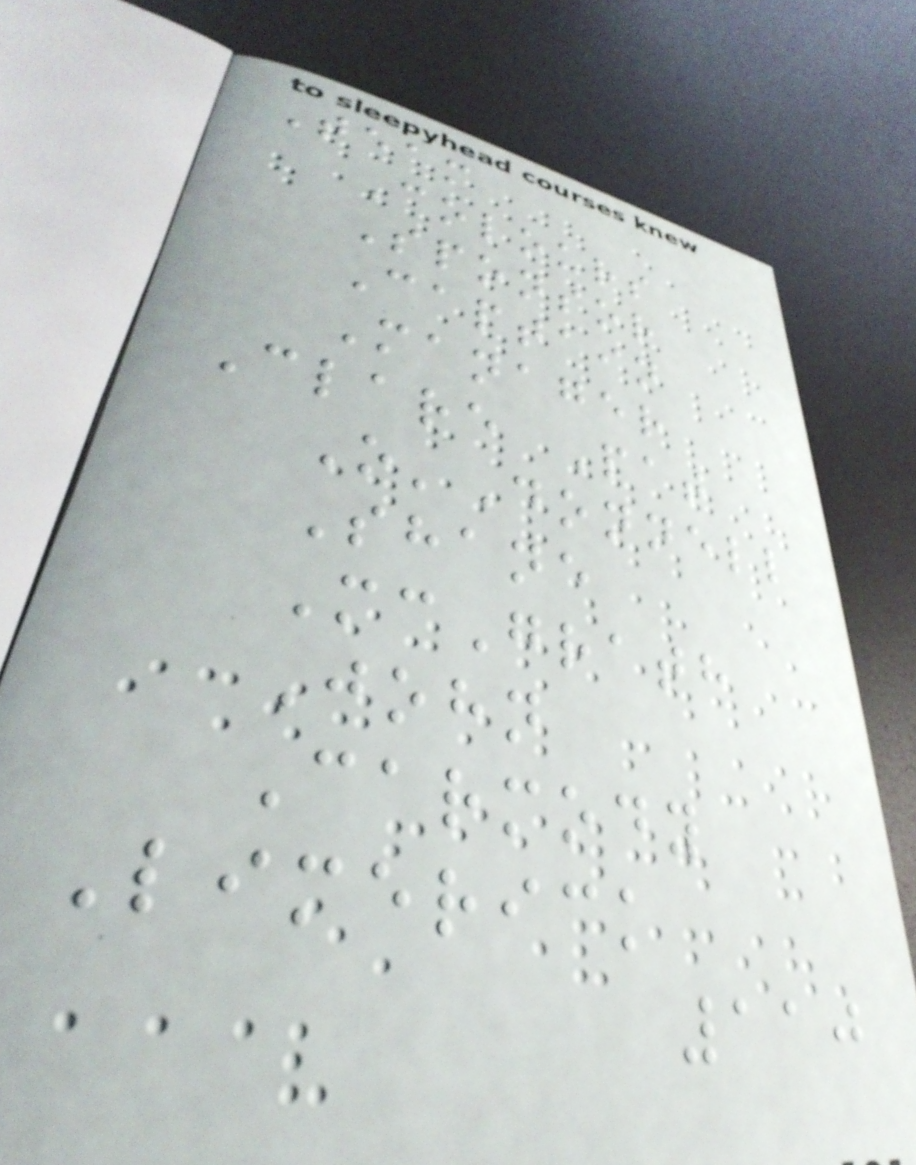Team
Colours
Sponsor
Captain
Manager
Clare Pat
O'Donnell
Shane
McGrath
John
Carmody
Limerick
110
